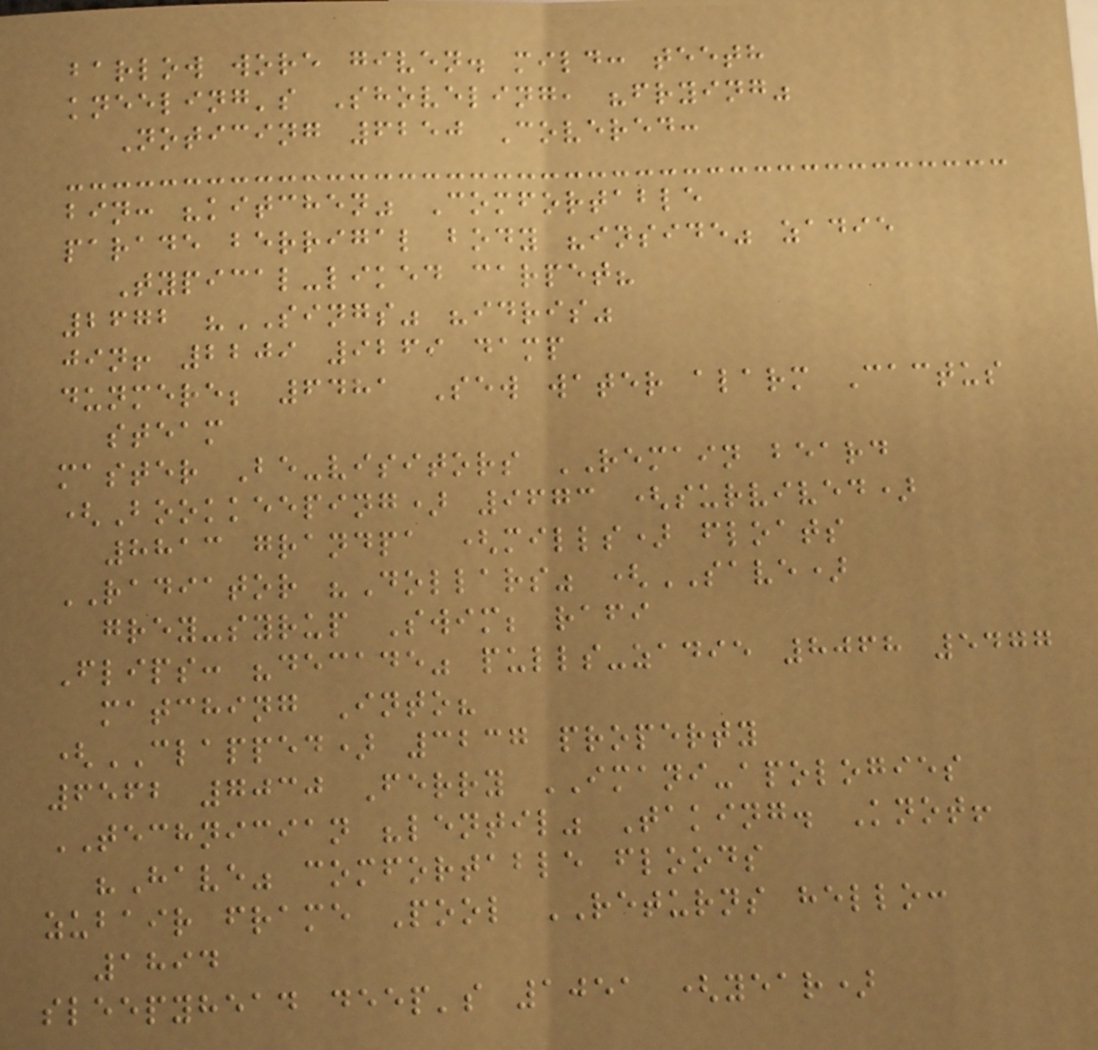barlow wore given. mild: teeth
kneeling's Shoveling, "frying"
Noticing 6250 Covered:
bin: "kitchen" Comfortable
parade berrigal body "inside" zadie
Typical-liked carpet?
2672 "SINGS" "idris"
jin! 2209 9269 damp
dunmere; 6481 Sew water alarm Cactus
steam
master Be-visitors REMAIN beard
(Bookkeeping) 9673 (survived)
8813 grandpa (mills) floats
RADIATOR "Dollars" (SAVE)
grey-syrup Swim; rafi
Flips: "decade" pulls-zadie 8068 5477
matching Into?
(CLAPPED) 3237 property
6562 7030 Ferry IMANI-apologies
TECHNICIAN "lentil" Taking. Knot!
"Have" comfortable floods
zubair frame Pool RETURNS hello:
1894
sleepyhead deep's 1051 (year)
